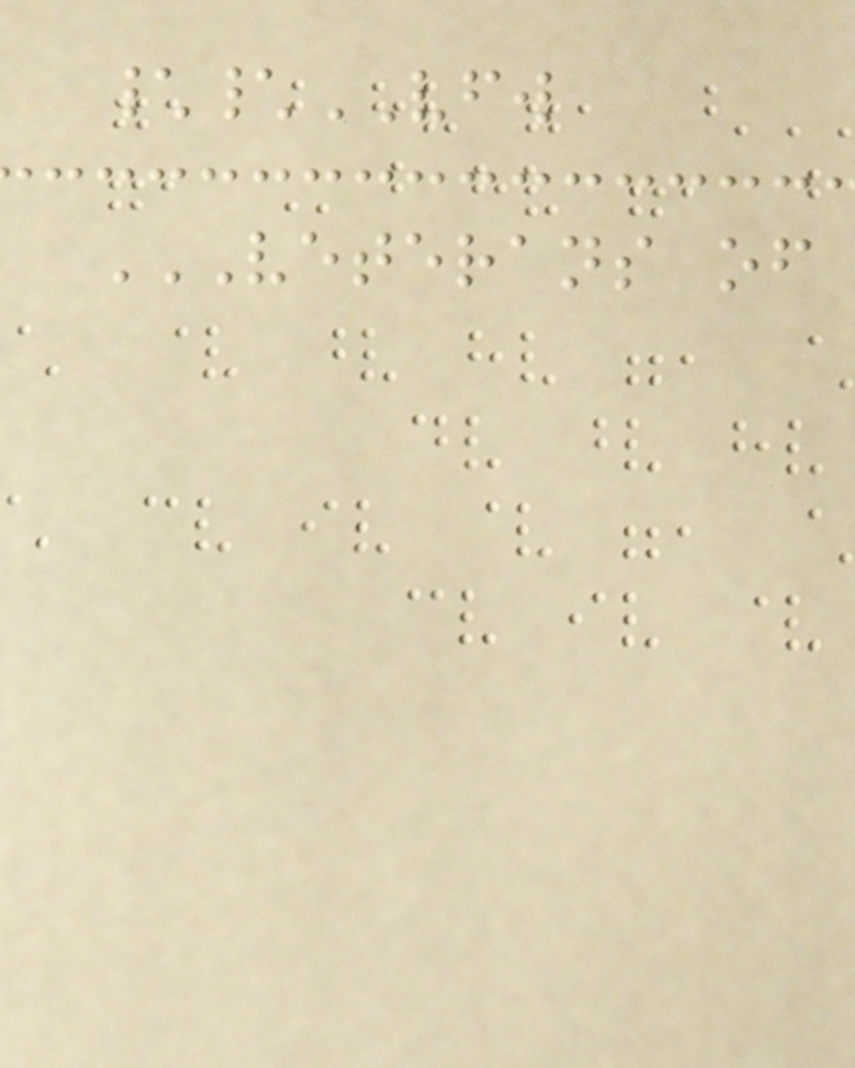\\VFW
VETERANS OF
